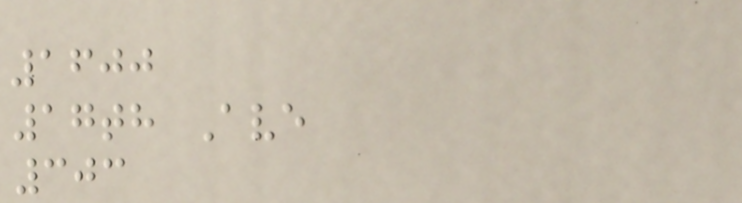1600
17th Ave
303
